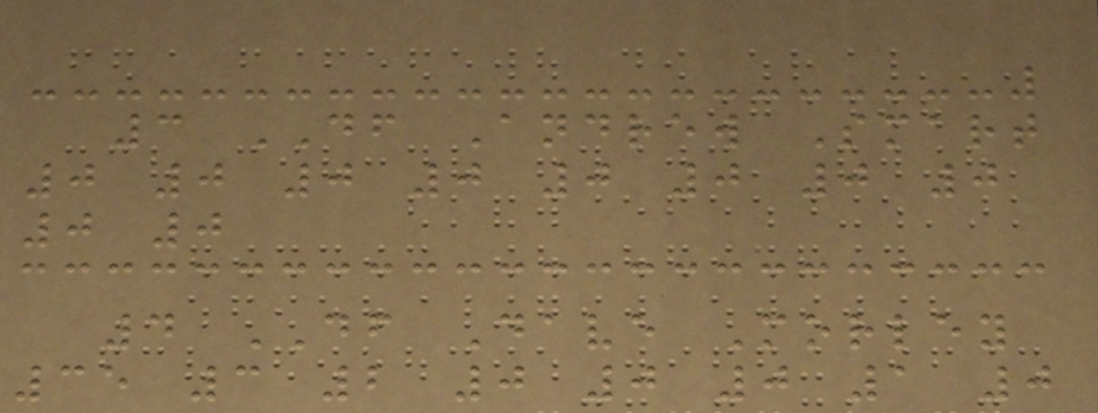3 DF Andrew Smart
0 0 0 0 0 0 0 0
0 0
4 DF Dave Morley
35 3 2 0 0 0 1 0
